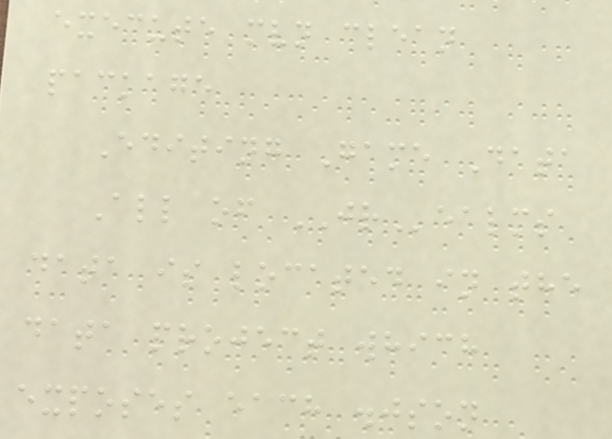execute mvn clean
package
Editing Game Data
All of JRealms
data is located in the
data project which
exposes each .json
